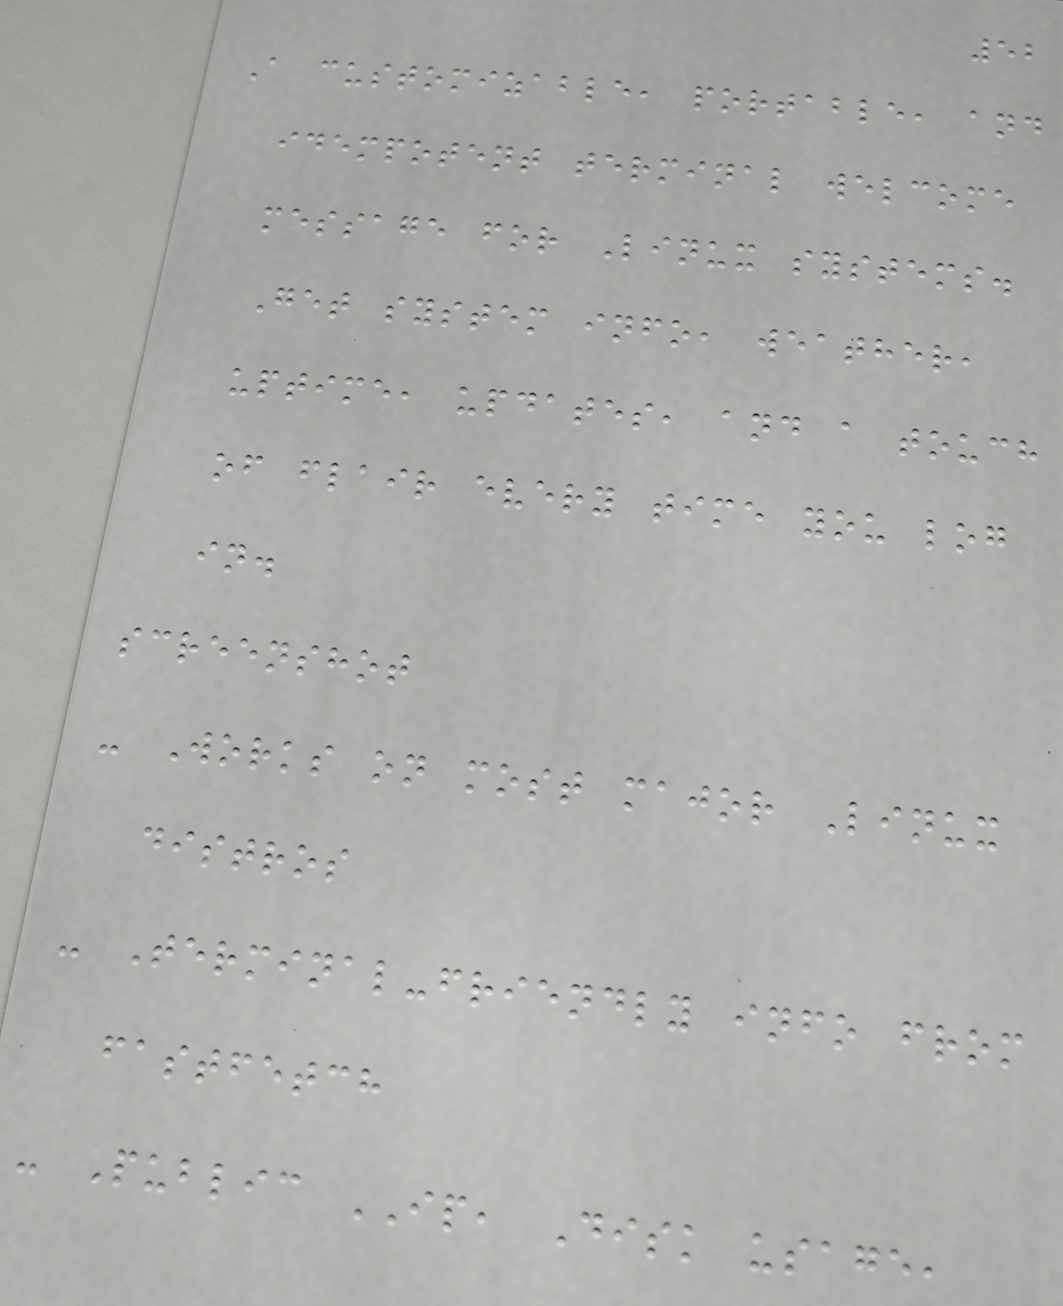52
A customizable, portable, and
idempotent terminal welcome
message for Linux systems.
Get system info, weather,
uptime, updates, and a touch
of flair every time you log
in.
screenshot
- Works on most major Linux
distros
- Terminal-friendly info from
fastfetch
- Public IP, Disk usage,
